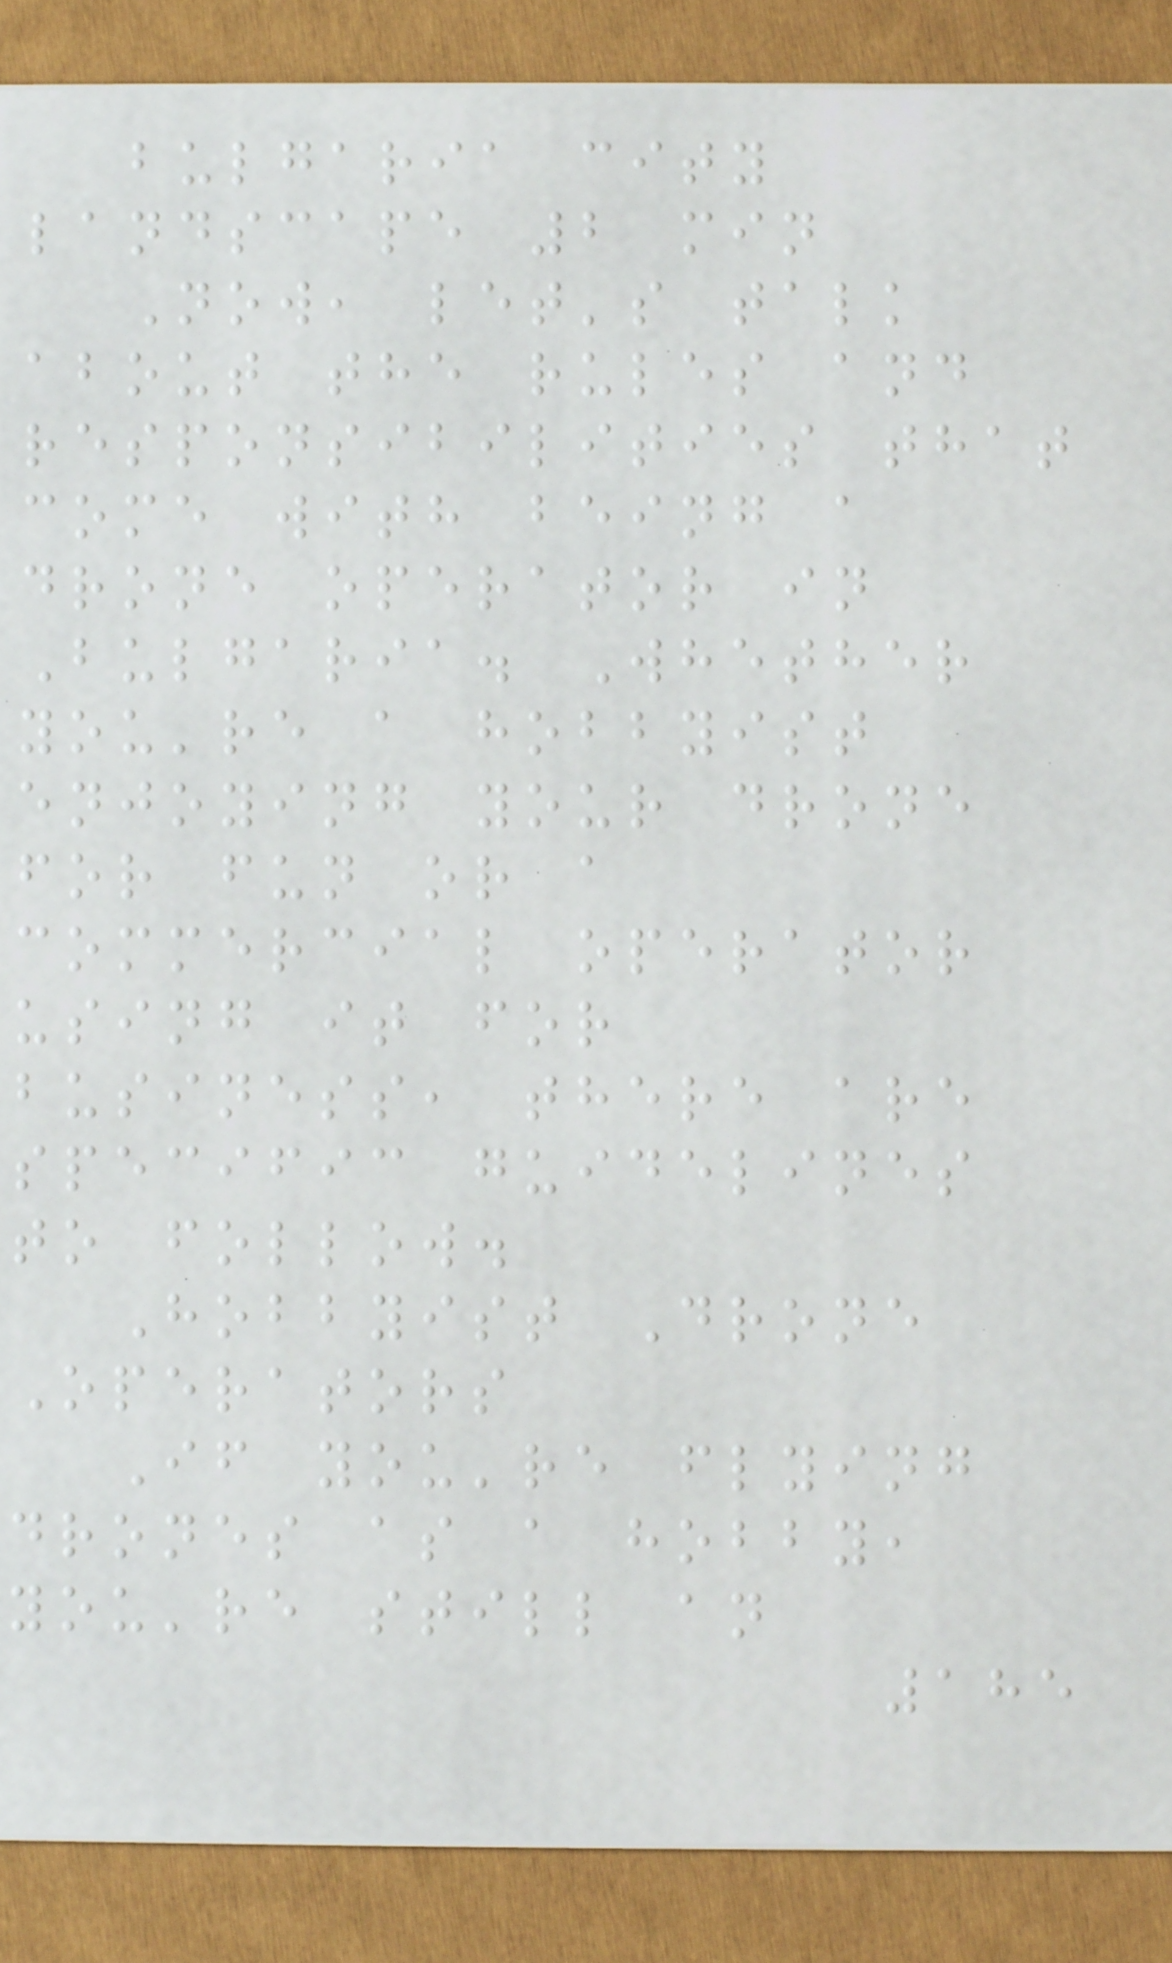bulgaria city
landscape 2 min
Now, let's talk
about the rules and
responsibilities that
come with being a
drone operator in
Bulgaria. Whether
you're a hobbyist
enjoying your drone
for fun or a
commercial operator
using it for
business, there are
specific guidelines
to follow.
Hobbyist Drone
Operators
If you're flying
drones as a hobby,
you're still an
185
